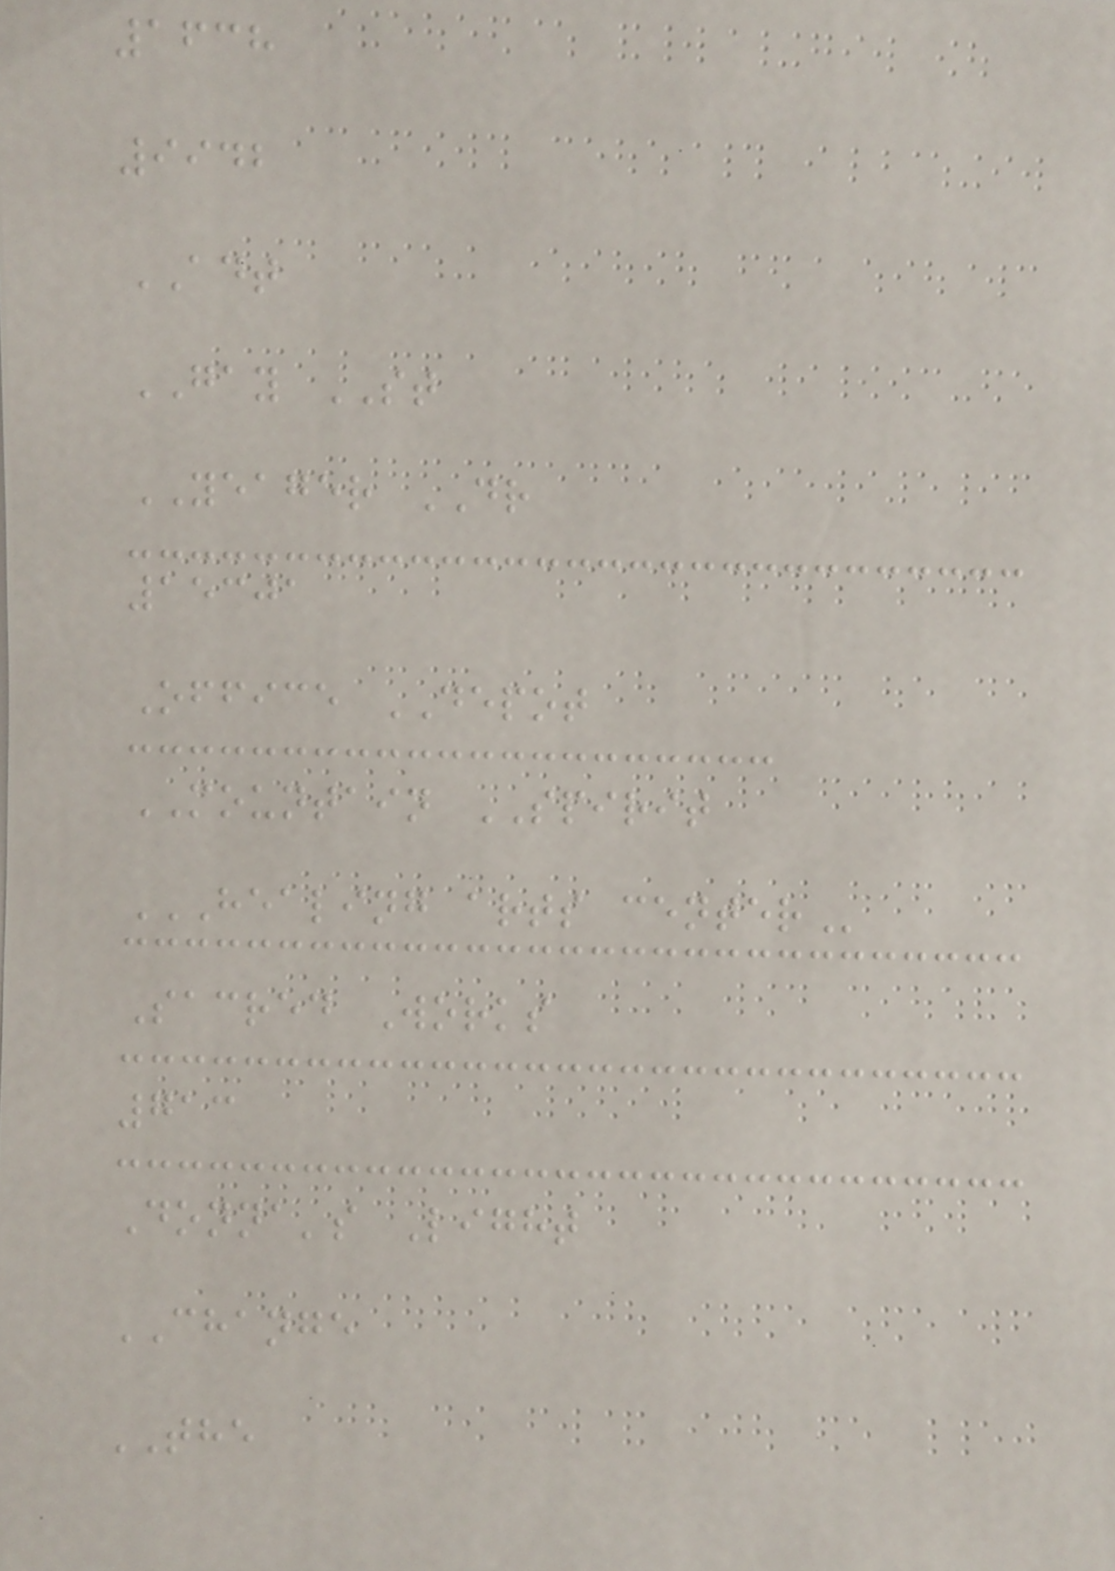1638
9942
ADT
GAY ST
YEAGER DR
15301
Office DEPOT
MOUNTAIN SPIRIT
HEALING ARTS CENTER
Sacred Works
713
Donna's Light
CHANGE
THE
